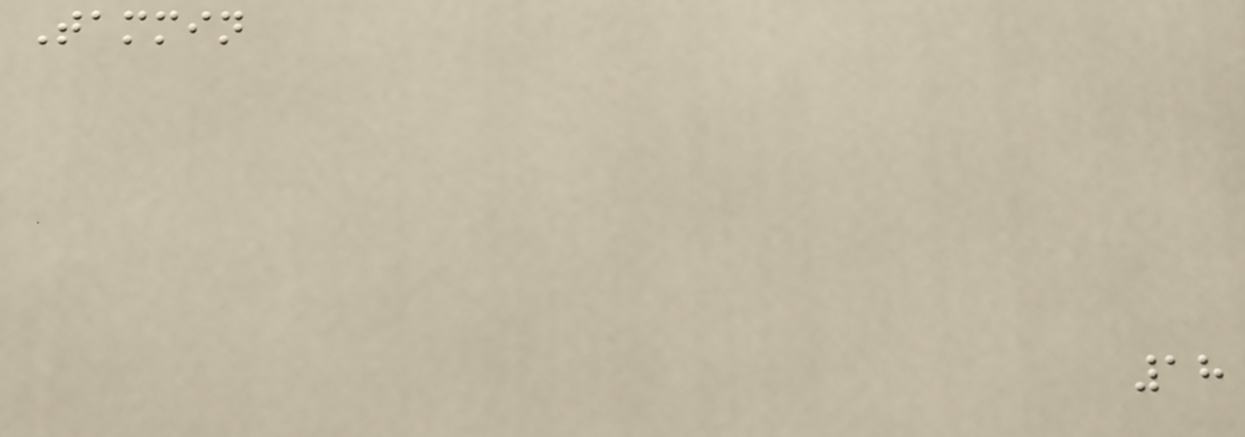Tammin
18
